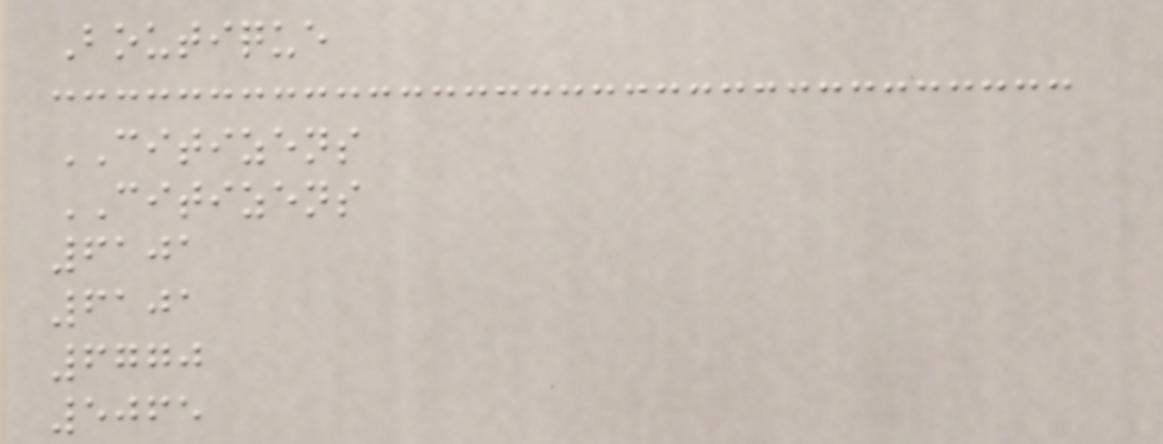Boutique
CITIZENS
CITIZENS
6101
6101
6770
5065
